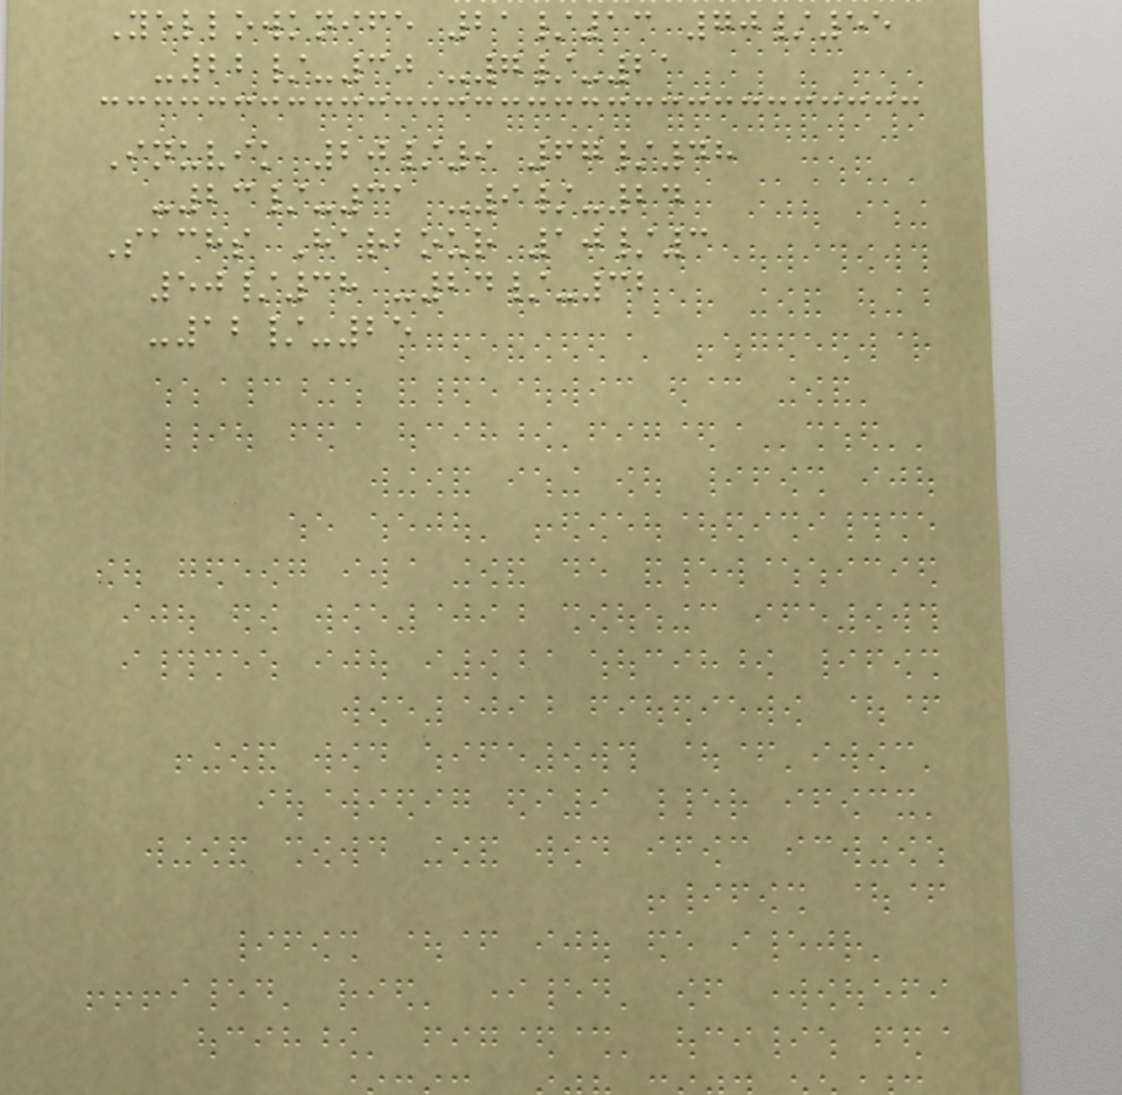Yellowknife 21/13 70/55
-22/-30 -7/-21
Inuvik 20/9 67/48
-23/-31 -9/-24
Sachs Harbour 10/3
50/38 -24/-32
-12/-25
